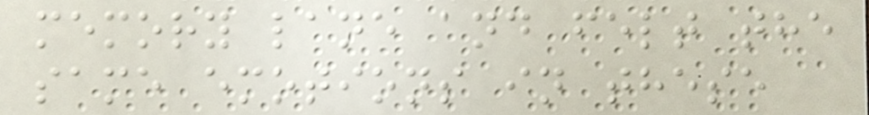memory lane and felt the
same emotions in these
